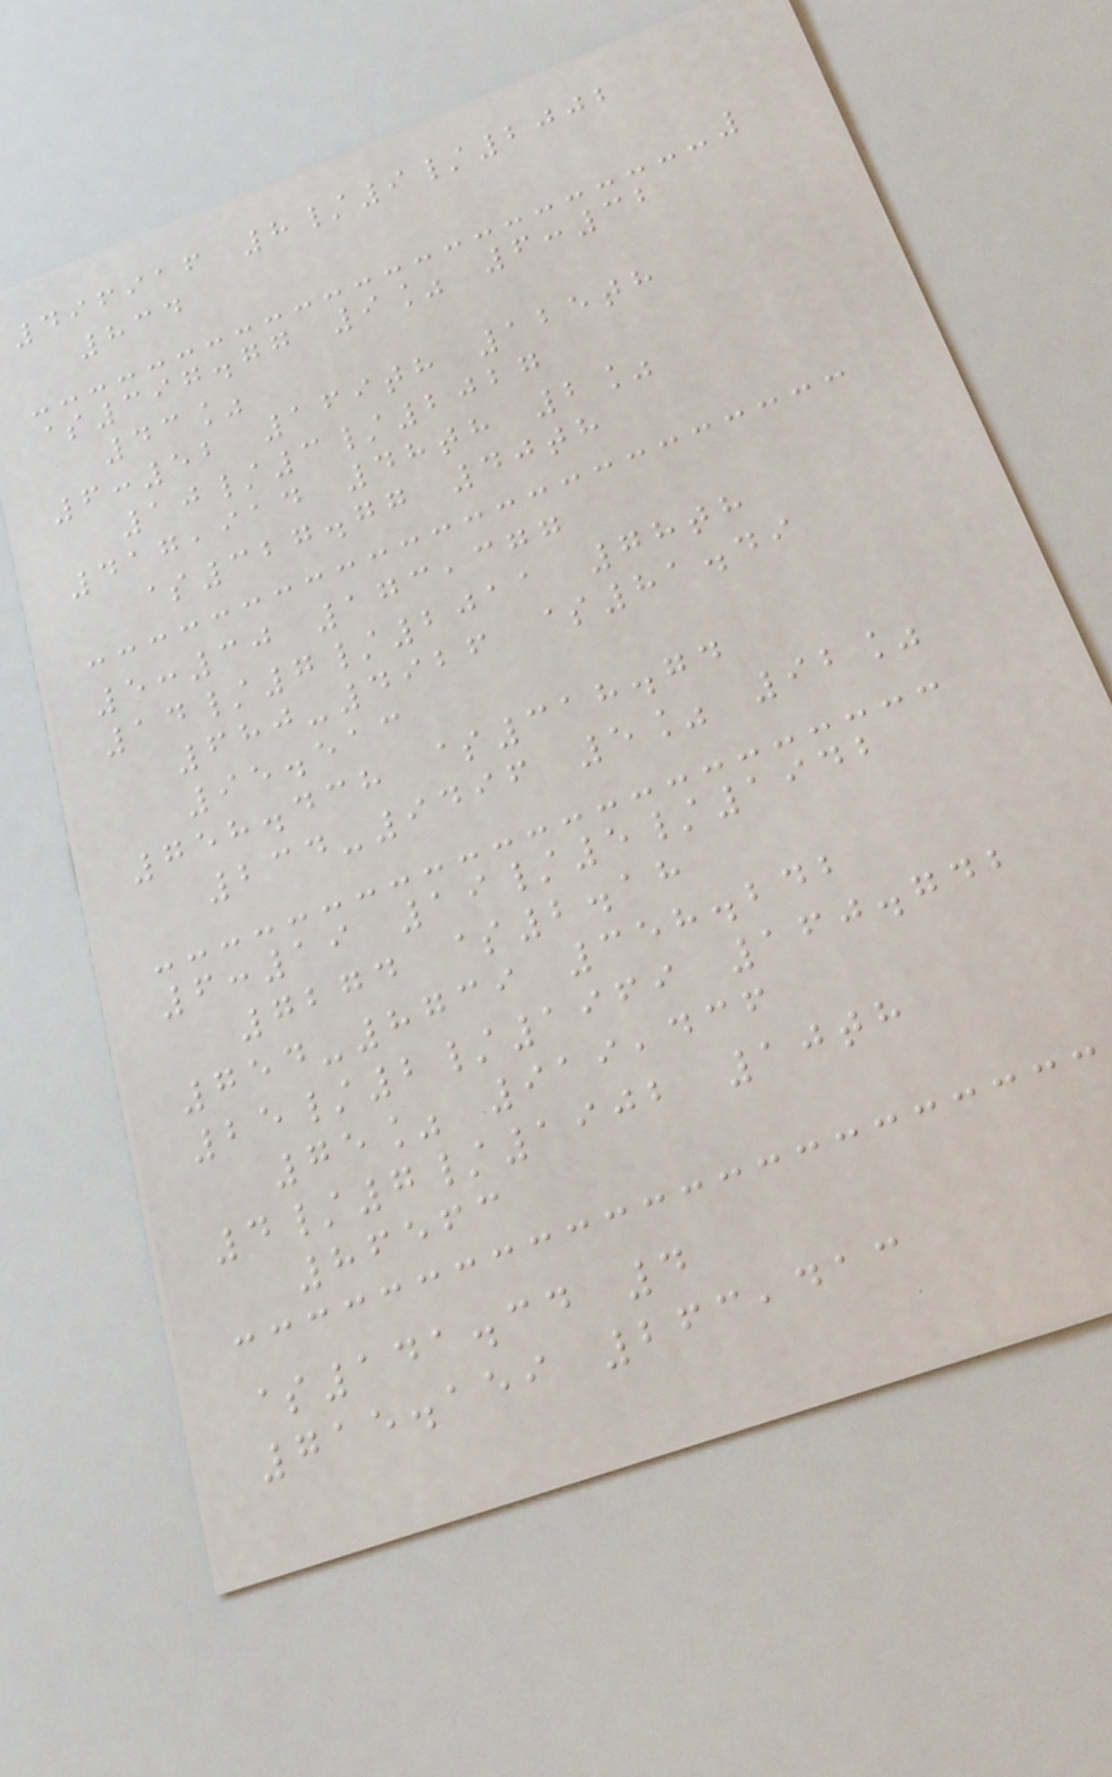496916 8/9/2002
834
$397.77 9% 6:32
43%
6:52 169th 125th
10/3/2027
417,914 48th 2%
$327.77 40th
5:30 173,377
14/7/2011 78th
680-4926 $81.49
95.513
758.438 $318.74
234-9496 5% 92%
6:19 19/5/1942
7274 $2.18
754-8739 358.242
25/2/1969 160.742
75% 919,436
4/7/1902 10th
86563
$141.34 4
715.159 263,413
